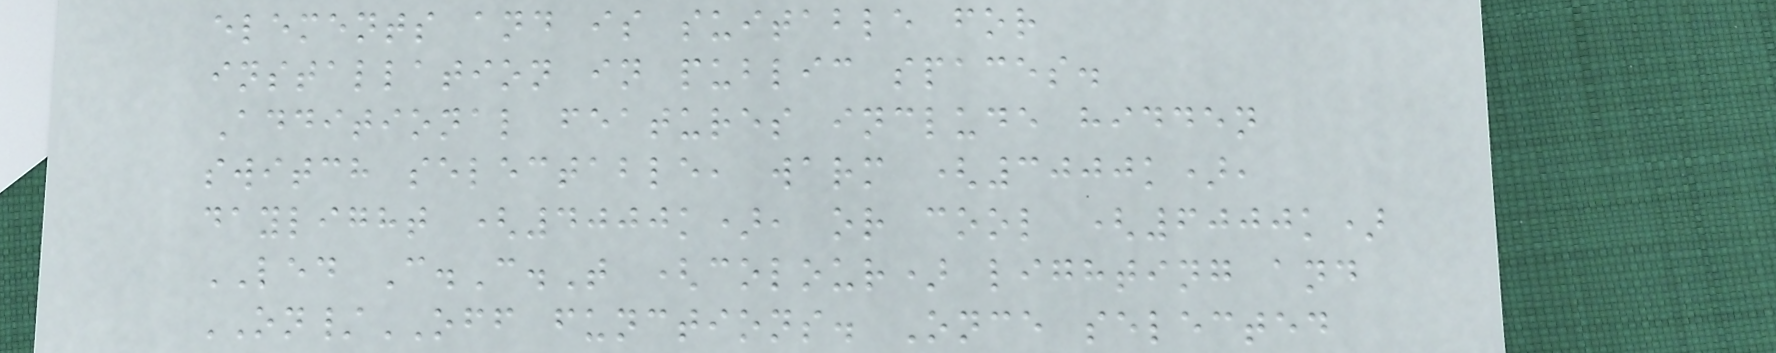elements and is suitable for
installation in public spaces.
Additional features include hidden
switch selectable, warm (3000k),
daylight (4000k), or cool (6000k)
LED C.C.T (colour) lighting and
ON/OFF functions. Once selected
